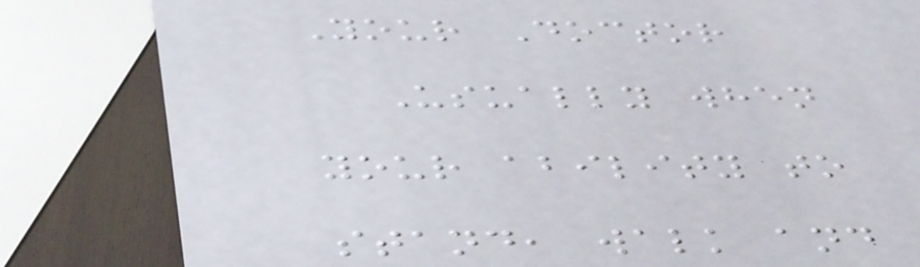Your Doctor
Usually when
your ability to
stand, walk and
